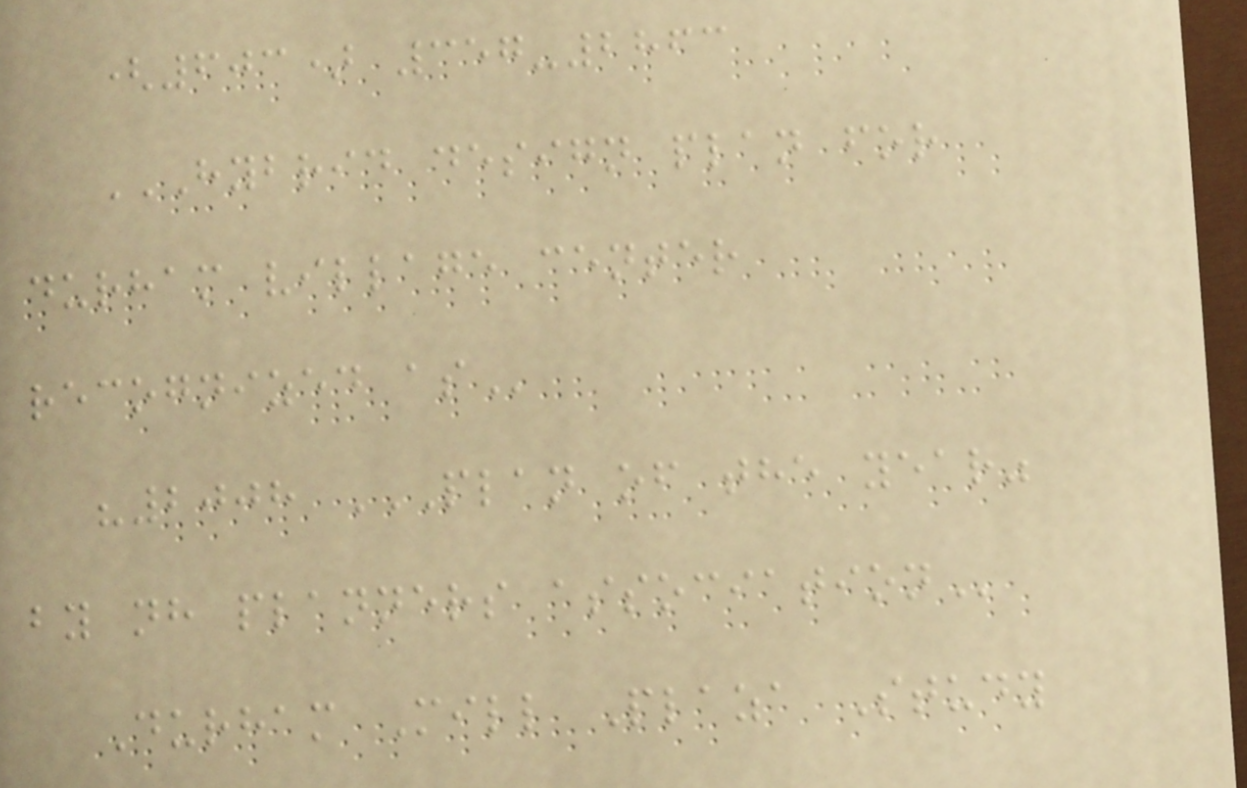(603) 357-2863
HYBRID DESIGN PLAN FOR
DURHAM VILLAGE CENTER
RECOGNIZED AS
"2008 PLAN OF THE YEAR"
BY NH PLANNERS ASSOCIATION
Durham Mill Plaza Study
